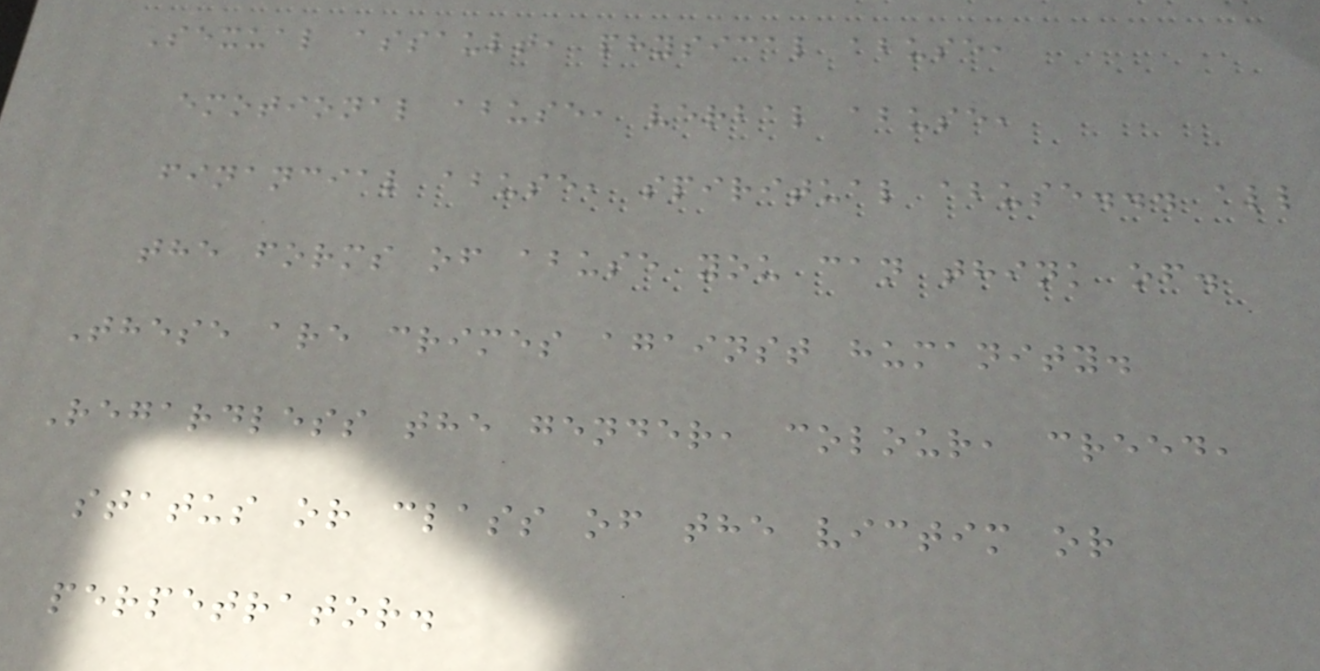Sexual assault, physical abuse,
emotional abuse, verbal abuse,
financial abuse, spiritual abuse... all
the forms of abuse you can think of.
These are crimes against humanity.
Regardless the gender, colour, creed,
status or class of the victim or
perpetrator.
